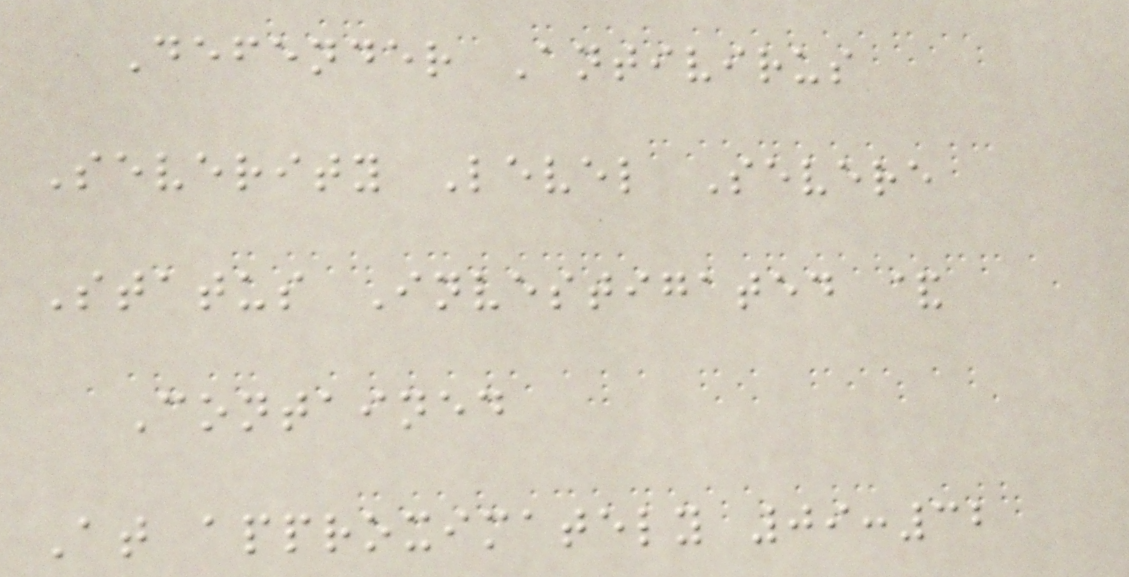Defender Antivirus
Severity Level Severe
Status Investigated &
Contained
At approximately 09:32
